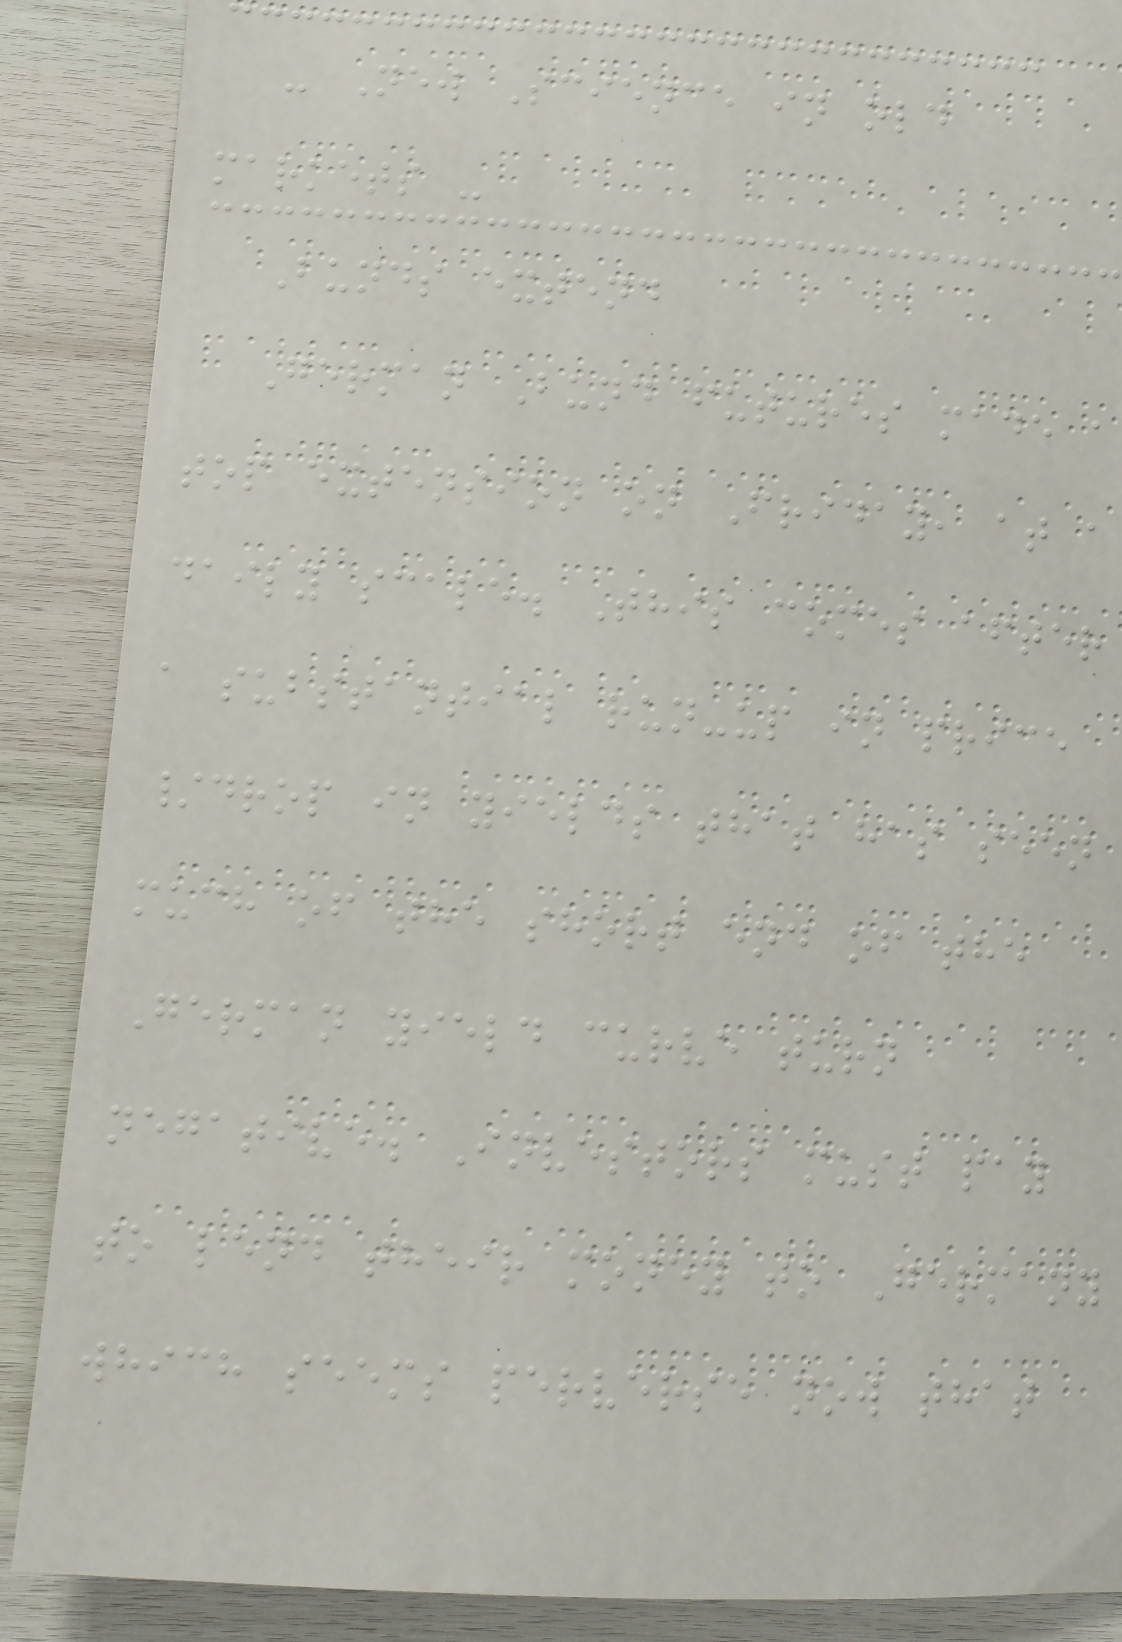- New Science in old
markets -
Bunds extend
German Bund futures made a
top extension on Friday, at a
daily scale. This comes after
a substantial run-up in price
/drop in yields that has seen
much of the short end of the
German yield curve turn
negative. Investors must pay
to lend their money to Germany
which seems perverse now that
